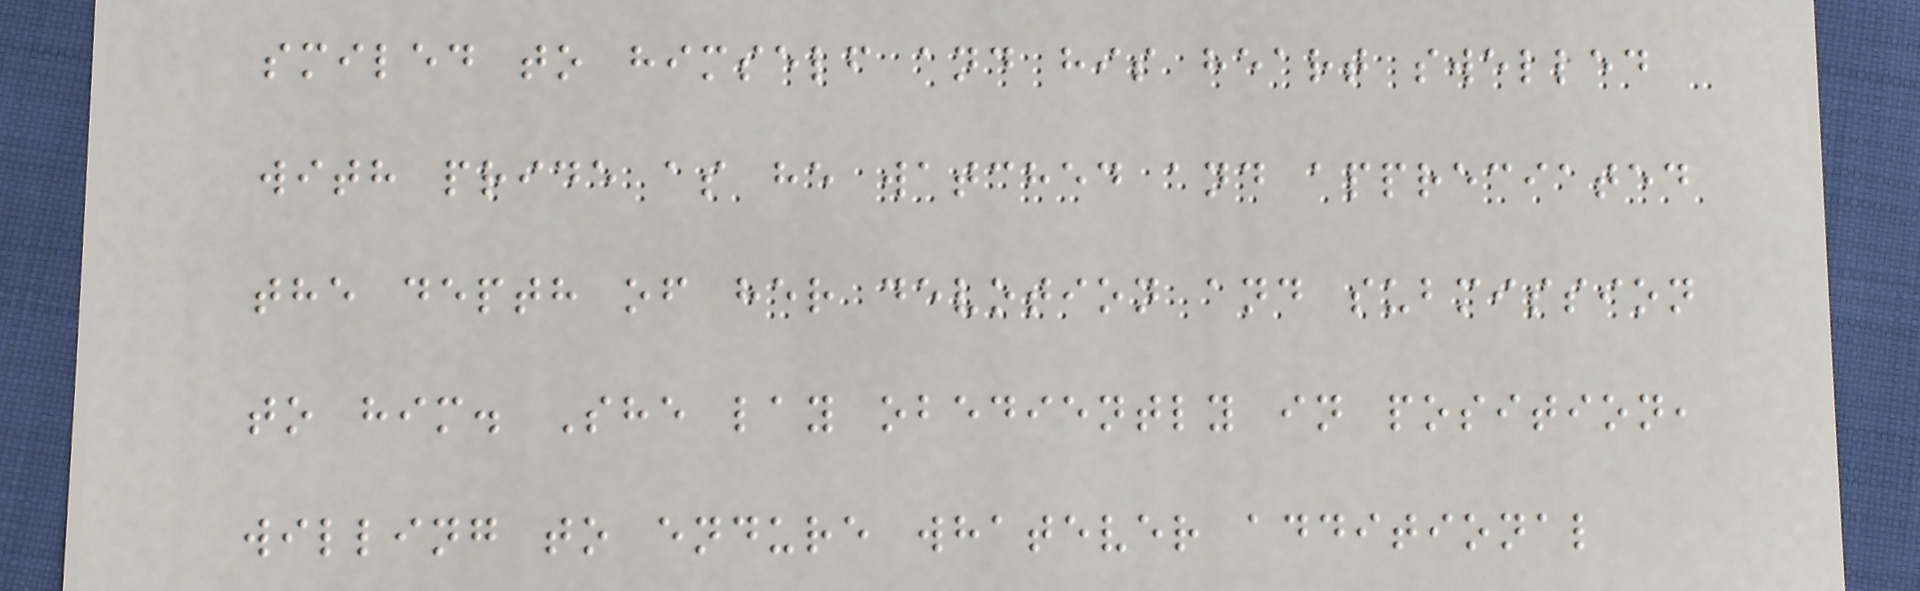smiled to himself and his heart swelled
with pride as he watched and appreciated
the depth of her devotion and submission
to him. She lay obediently in position,
willing to endure whatever additional
